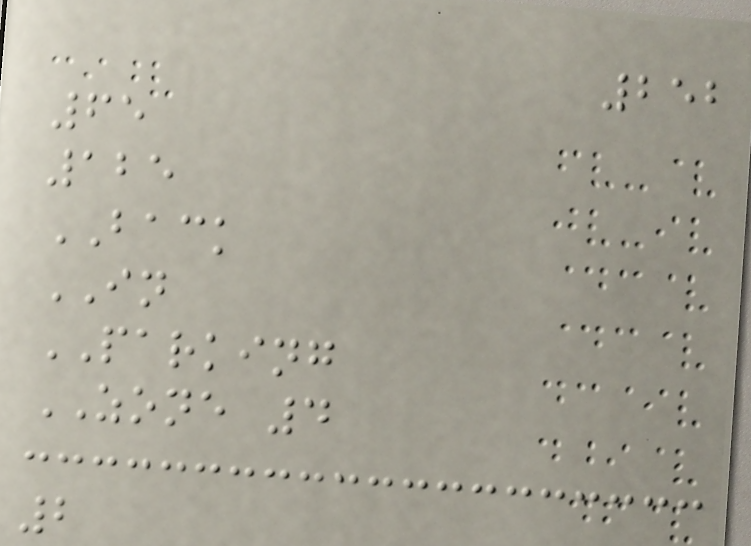252
65
125
BACK
IN
PARKING
ZONE 4
2
